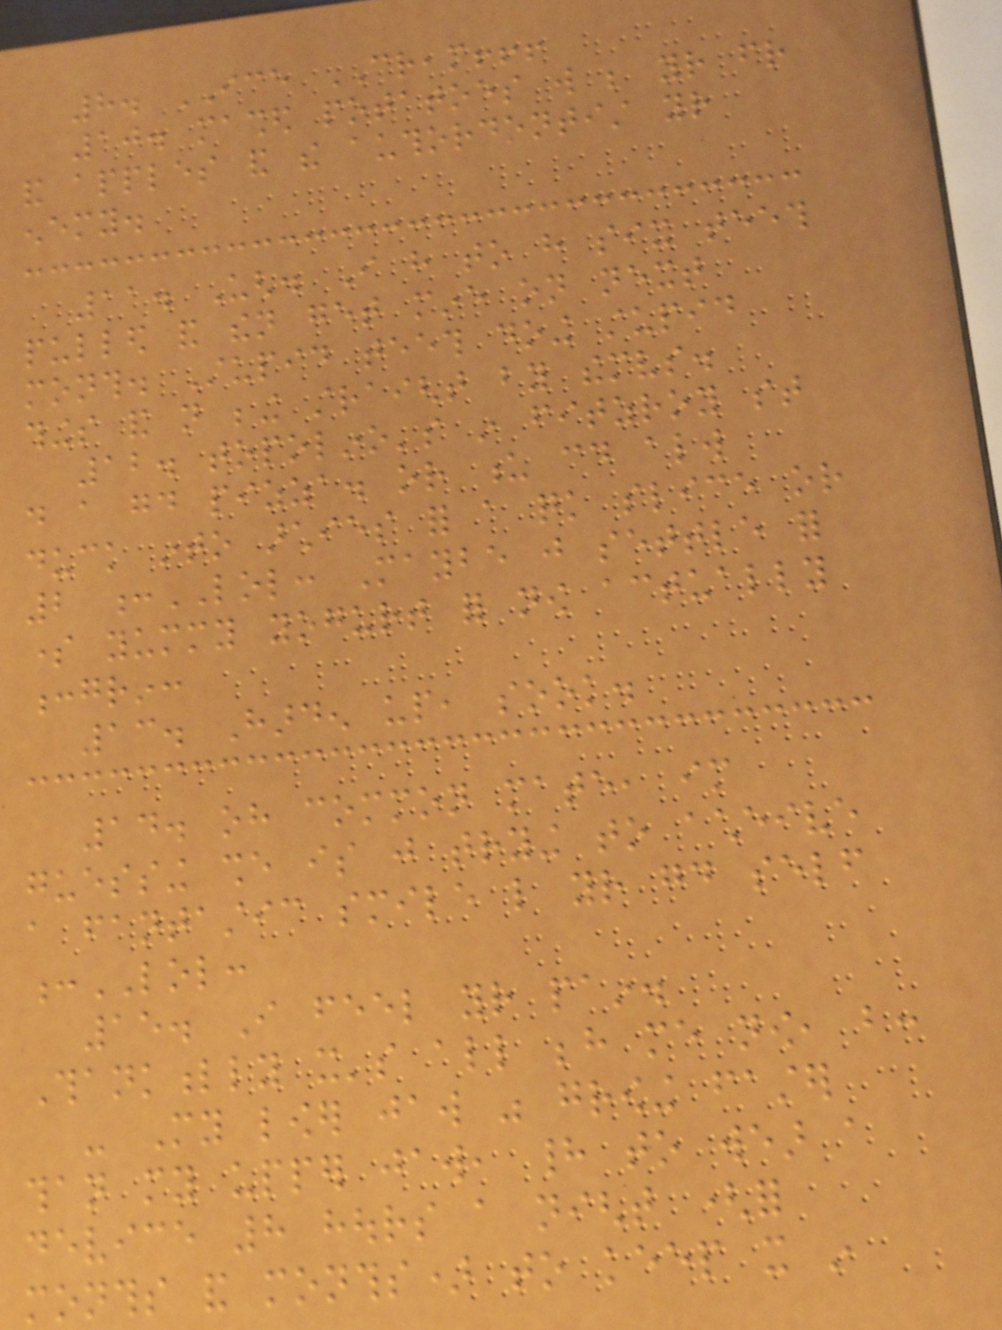8. ICE CREAM!!!
10. mashed potatoes will be your friend
and apples and the authordontist your
enemy.
11. Ugh. I have to have six teeth
pulled and then get mine on next
month. Stupid teeth doing stupid
things and not being straight by themselves.
12. topolino's in fitzroy st
do a good pizza. or u could always
duck into archies for a quick slice or
2 :LOL: Maybe just settle for
some yummy yogurt for now actually
:grin:
13. Harden up, sook.
14. oh common mate, im
guessing she is just trying to acheive
a fantastic smile like your good self
:LOL:
15. I feel your pain.
Thankfully it's all behind me now, but:
- My lower jaw was growing faster
than my upper jaw, had to wear a
device 8 hours a night (for
months and months) to keep it in
